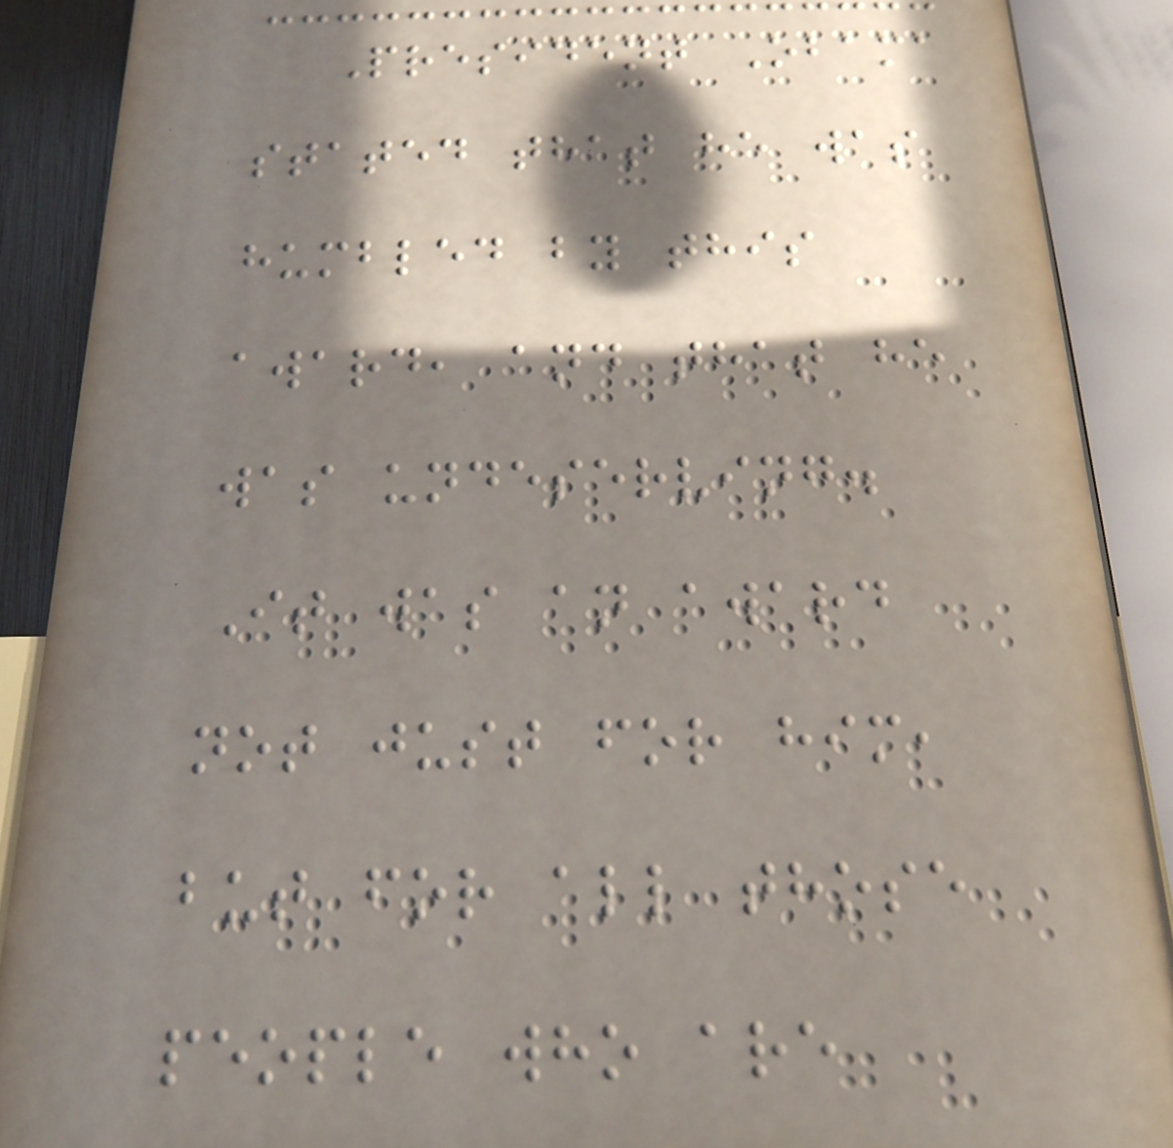President Obama
stated that he was
humbled by this
award, and that he
was undeserving.
It was an award
not just for him,
but for all those
people who are
